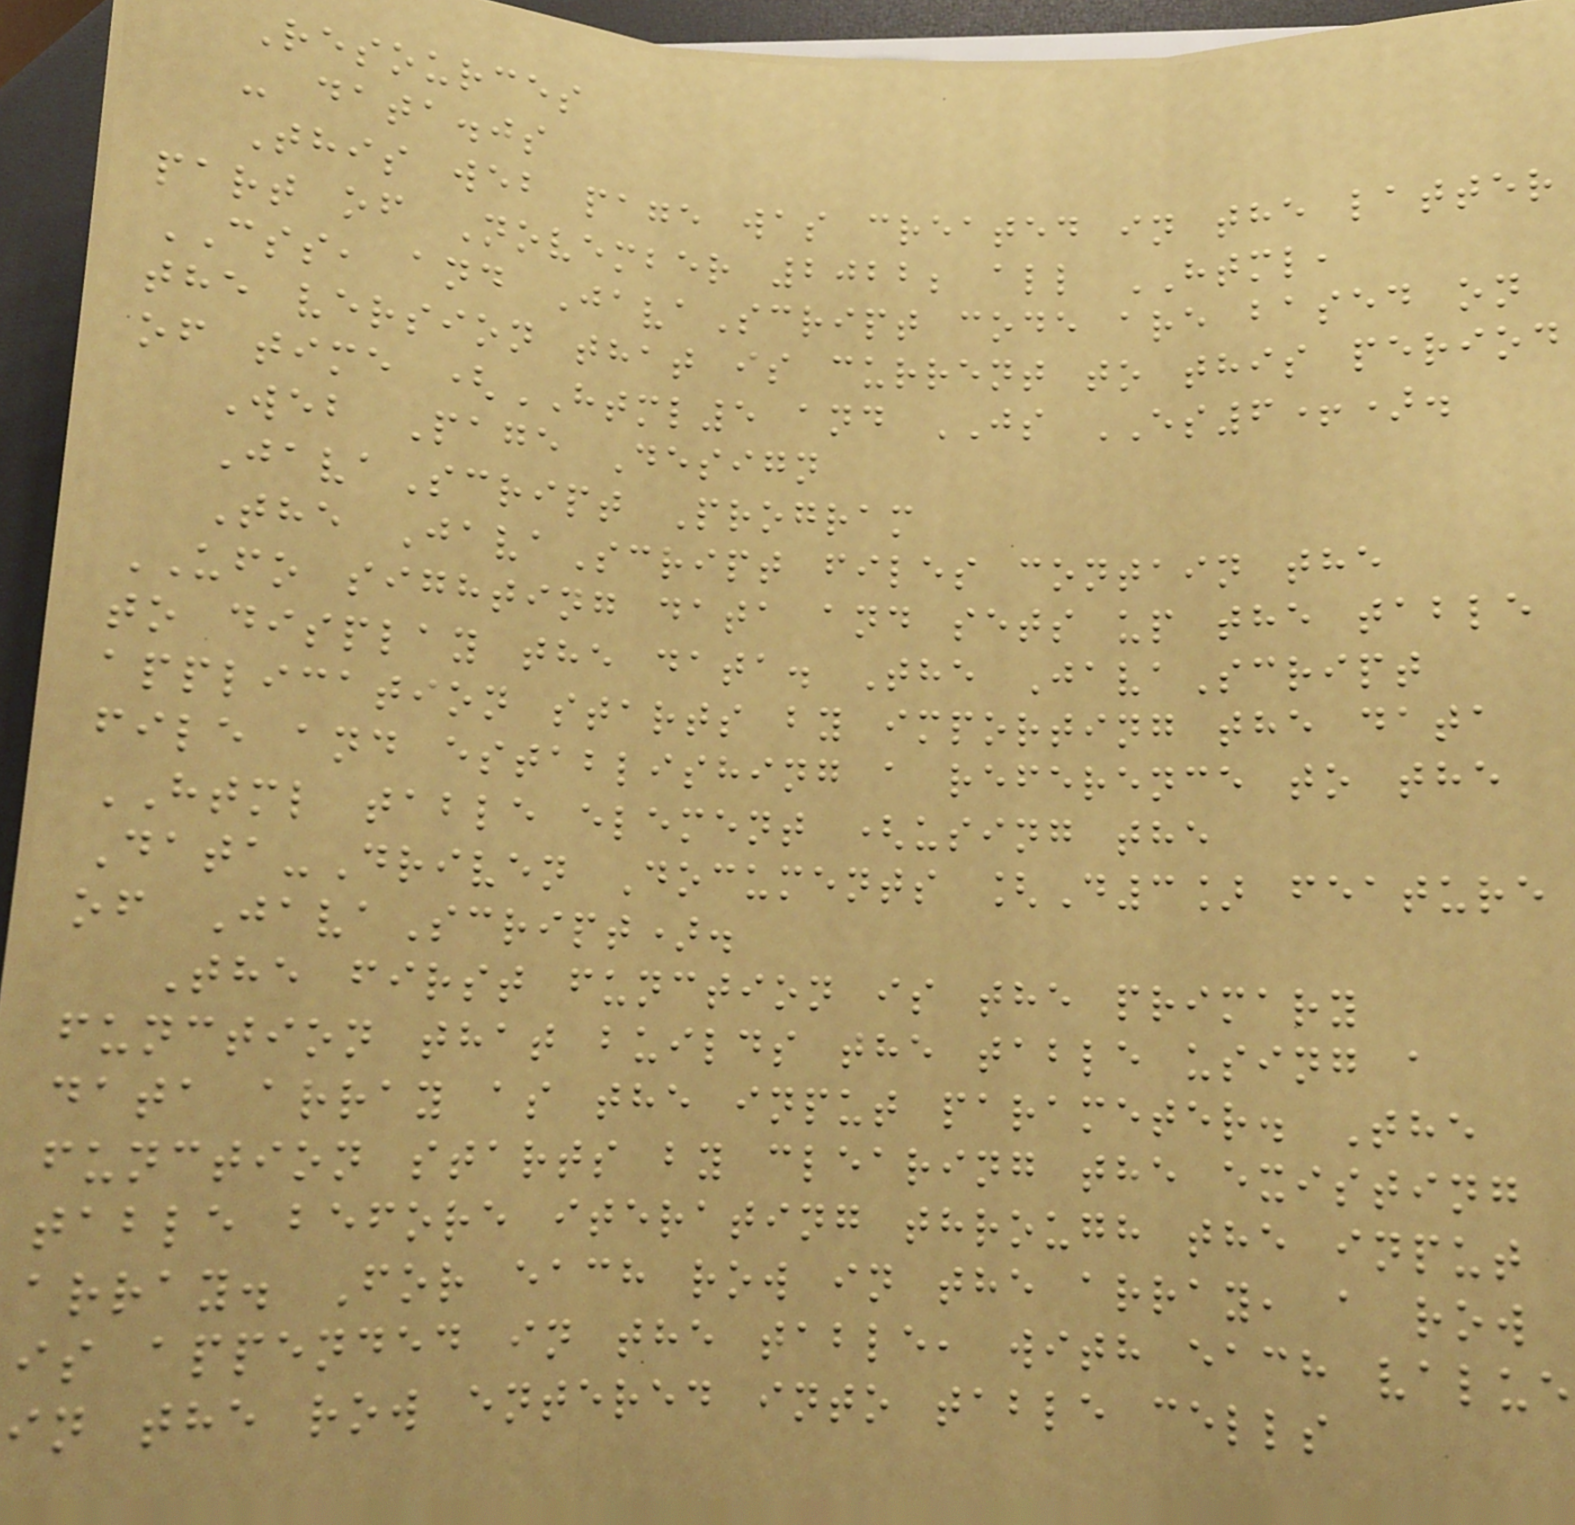Resources
- data.js
This web page was created in the latter
part of November 2022; all HTML,
CSS, and JavaScript code are based on
the version that is current to this period
of time (HTML5 and JS ES6+).
Web Page Design
JavaScript Program
The JavaScript files contain the
UFO sighting data and sets up the table
to display the data. The JavaScript
application starts by importing the data
file and establishing a reference to the
HTML table element (using the
Data-Driven Documents [D3] feature
of JavaScript).
The first function is the primary
function that builds the table using a
data array as the input parameter. The
function starts by clearing the existing
table before iterating through the input
array. For each row in the array, a row
is appended in the table, with each value
in the row entered into table cells
